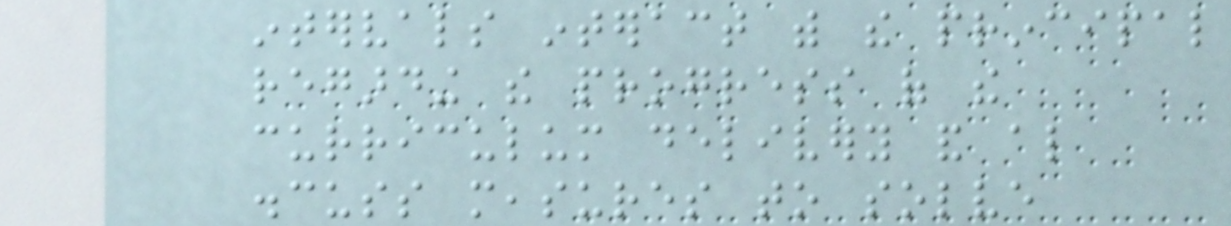intervals interact with the principal
regarding the progress of the
curriculum delivery and also
discuss measures to solve
